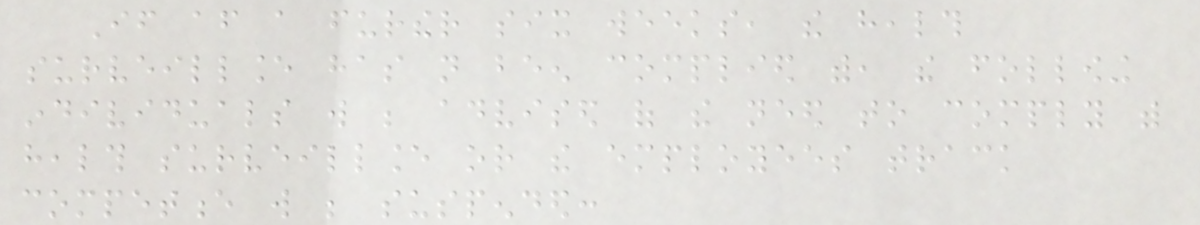If after a further six weeks, the health
surveillance has not been complied with, the following
individuals will be advised of the need to comply with
health surveillance or the employees track
competence will be suspended:
